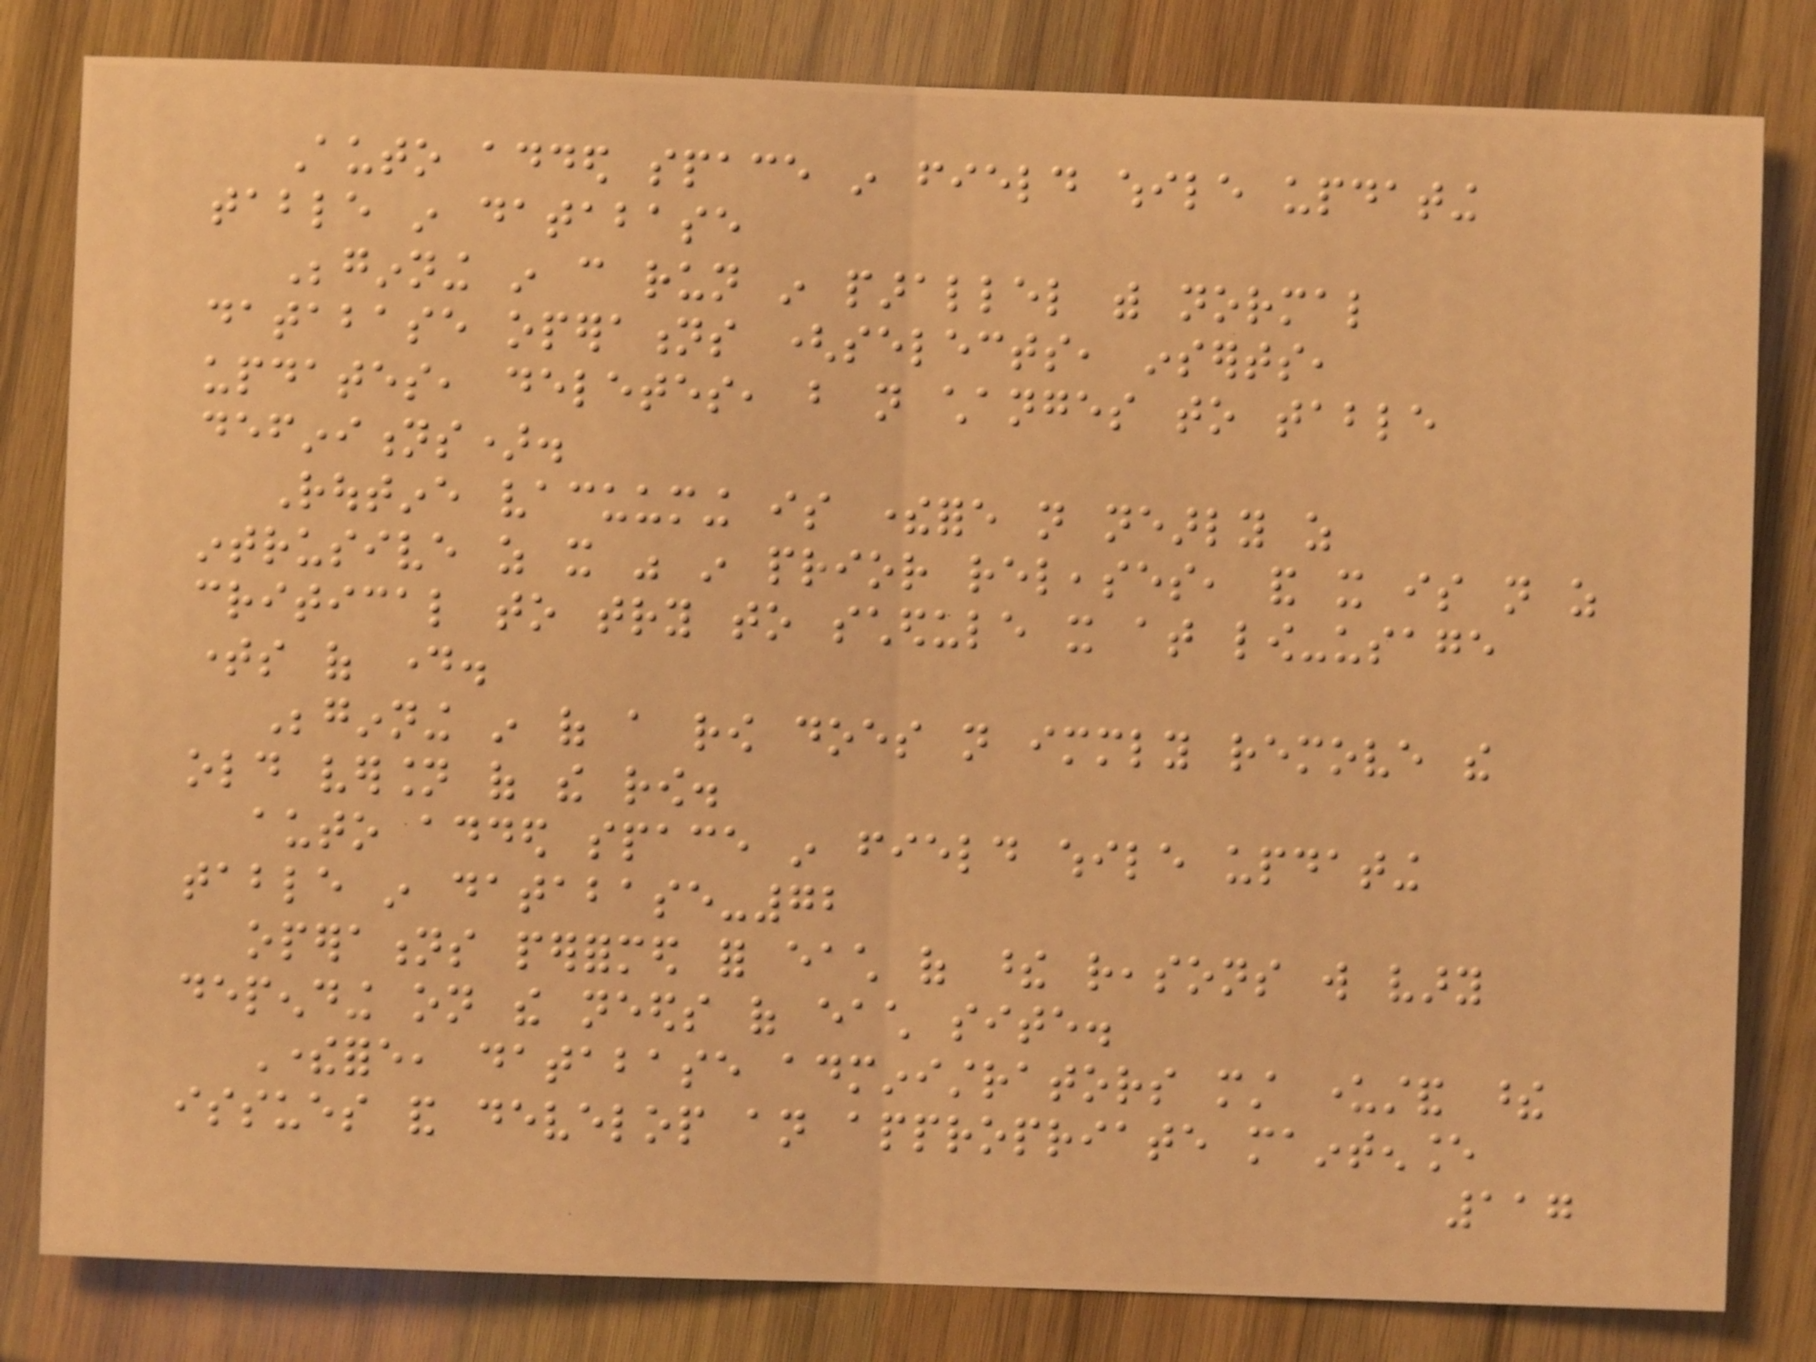Auto added space in field while updating
table in database
Beginning in can run in parallel with normal
database operations (selects, inserts,
updates, deletes, but not changes to table
definitions).
Routine vacuuming is therefore not nearly as
intrusive as it was in prior releases, and it is not as
critical to try to schedule it at low-usage
times of day.
Beginning in of a row does not immediately remove the
old version of the row.
auto added space in field while updating
table in database-72
operations performed for each of these reasons will vary
depending on the needs of each site.
Therefore, database administrators must understand these
issues and develop an appropriate maintenance
117
